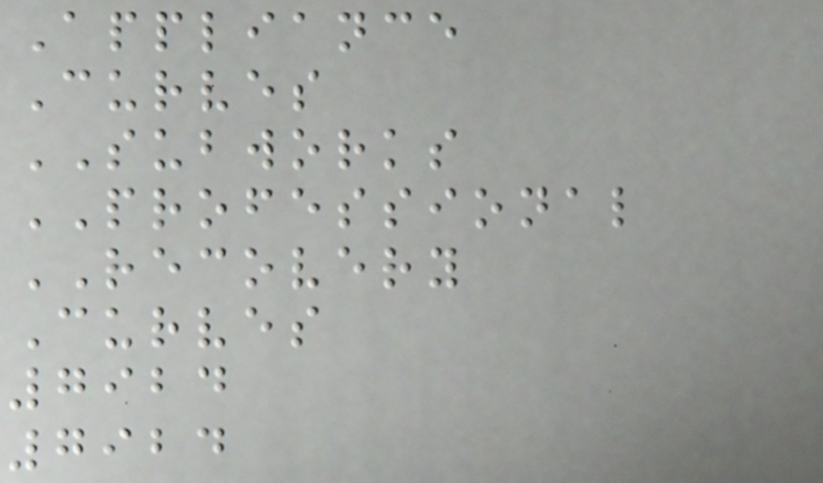Appliance
Curves
SUBWORKS
PROFESSIONAL
RECOVERY
Curves
7924
7924
